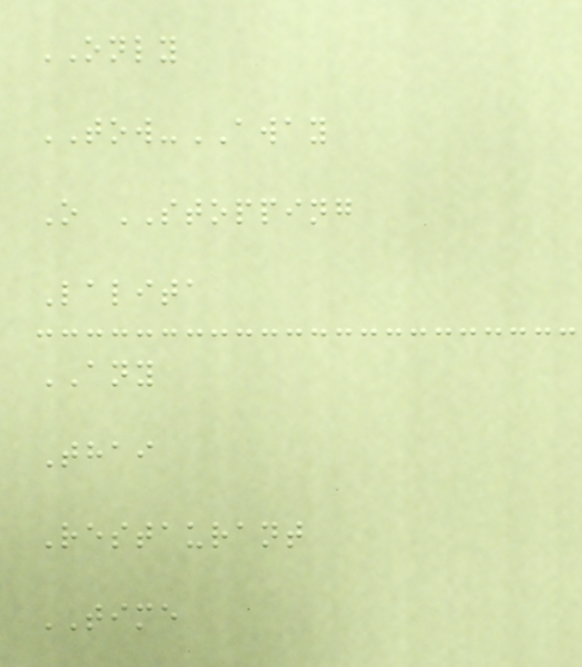ONLY
TOW-AWAY
O STOPPING
Lalita
ANY
Thai
Restaurant
TIME
